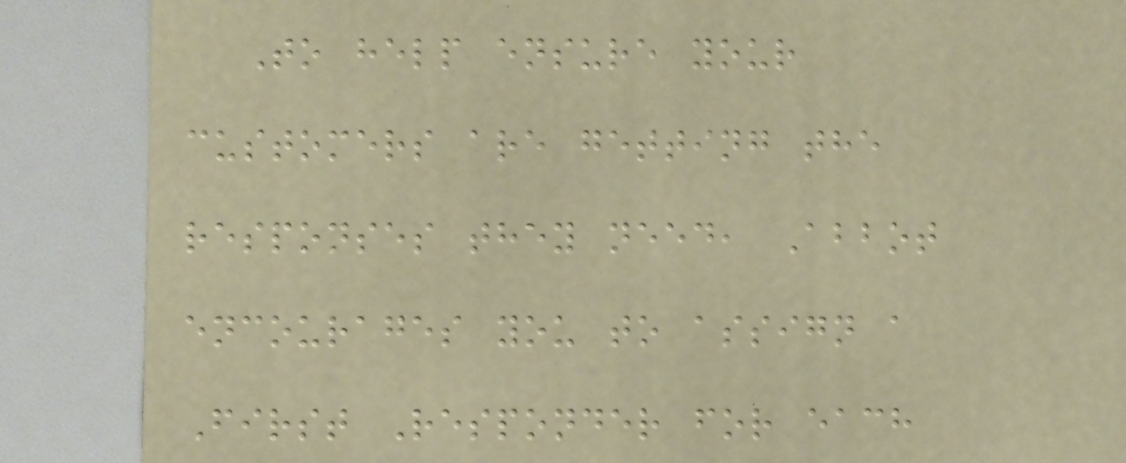To help ensure your
customers are getting the
responses they need, Abbot
encourages you to assign a
First Responder for each
